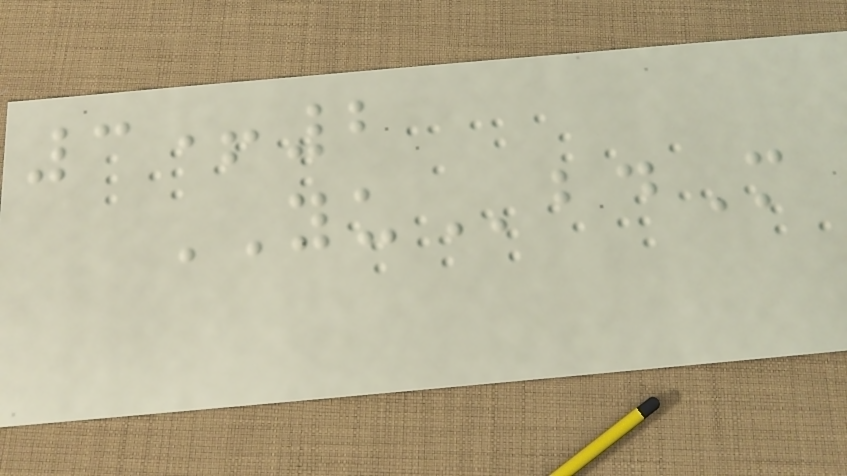3+2
YUbdM
